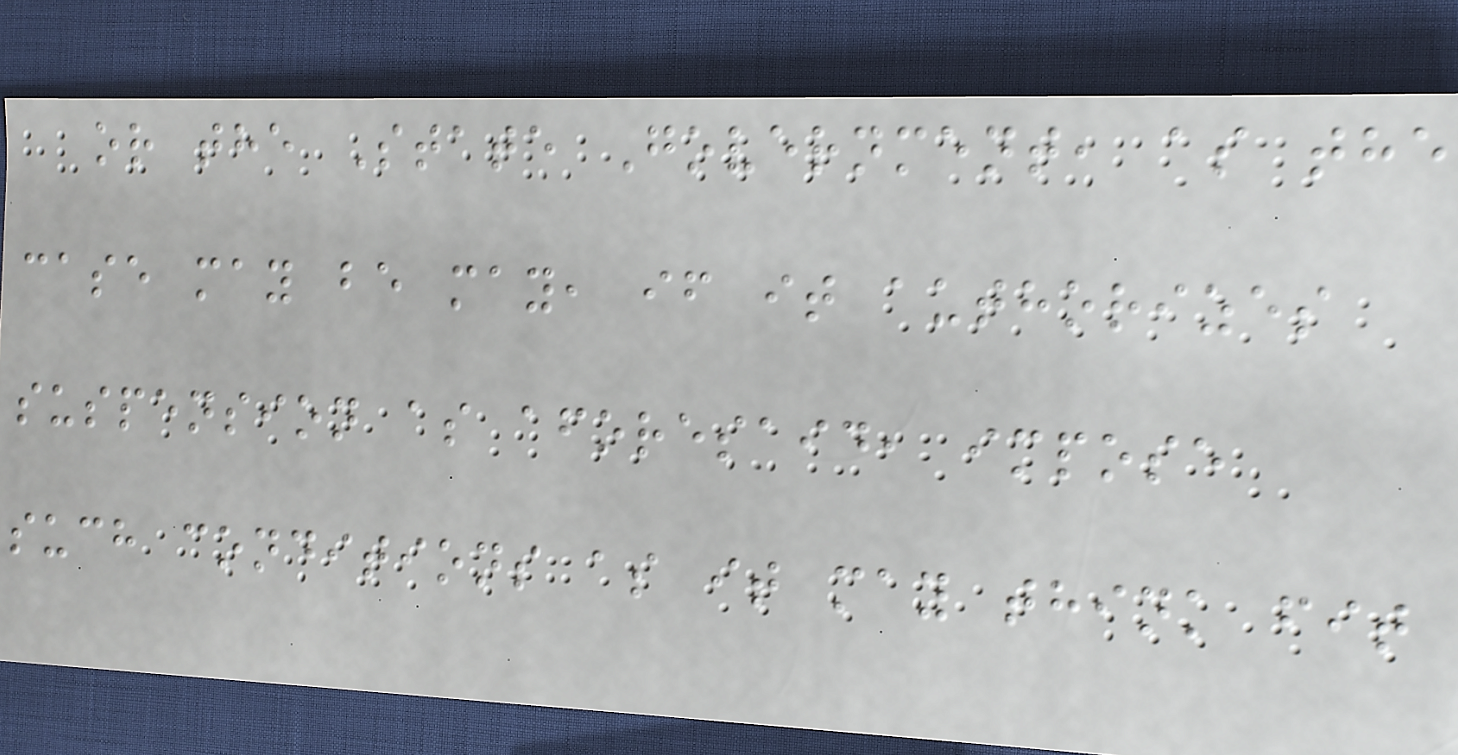or the State Government, as the
case may be may, if it authorizes
suspension as aforesaid, impose
such conditions as it may think fit
